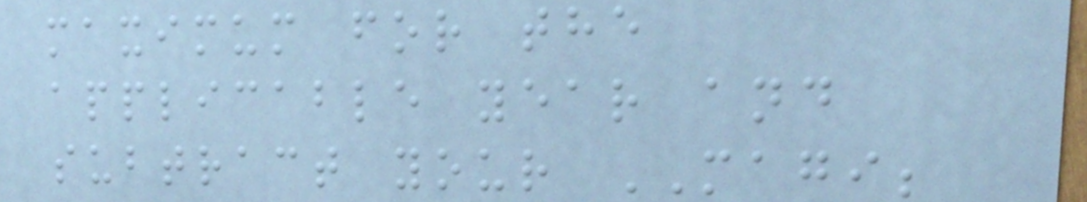maximum for the
applicable year and
subtract your MAGI;
